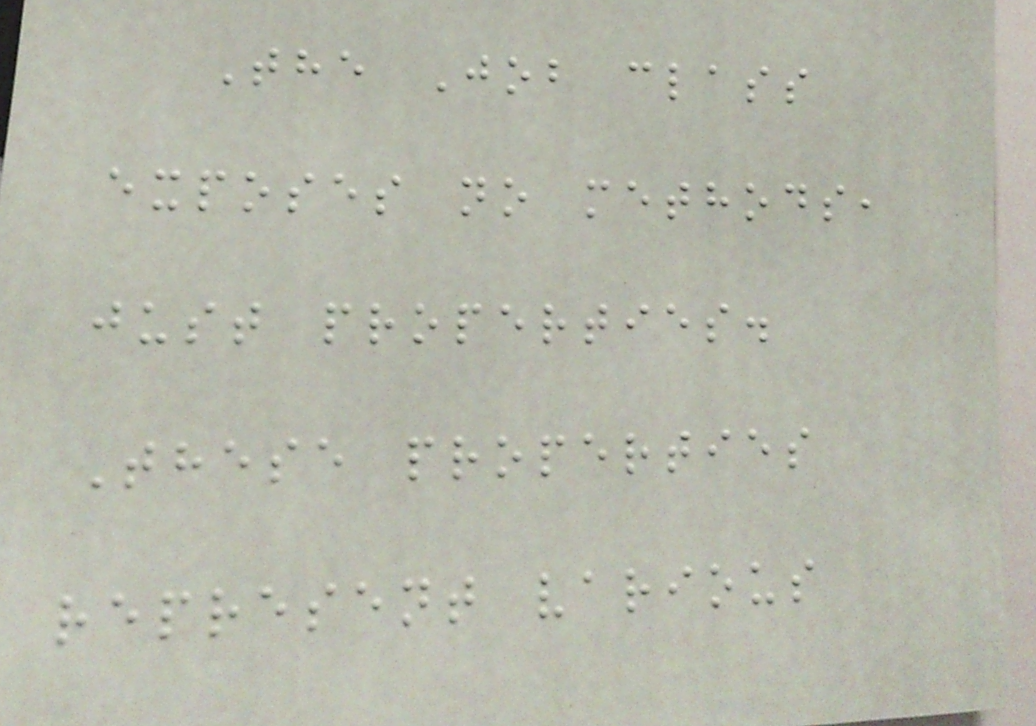The Job class
exposes no methods,
just properties.
These properties
represent various
